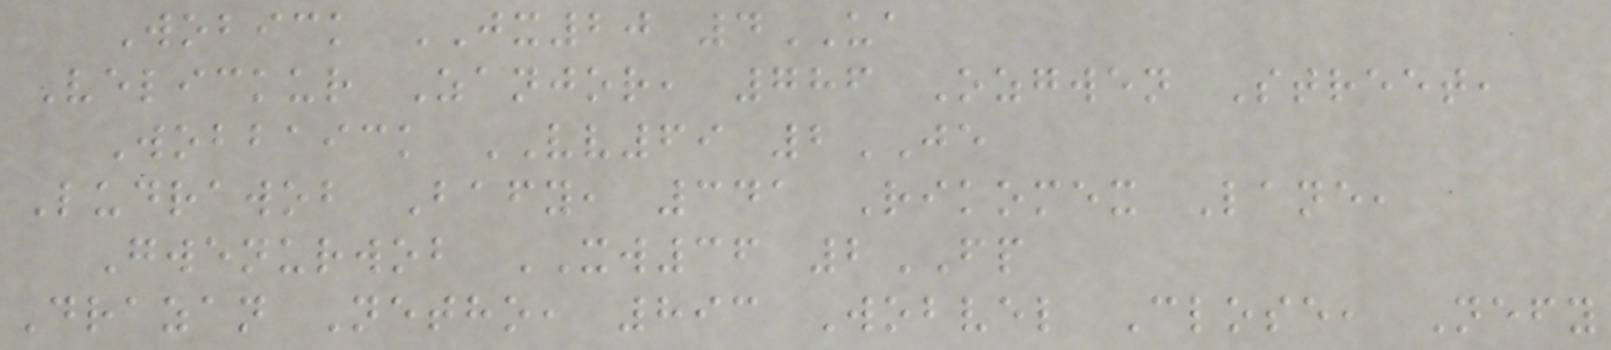Wobick JX20 4UA
Velickur Zanjor, 786 Ozgwen Street,
Wobbaick VV69 2JE
Ludrawob Bafy, 341 Rikomex Lane,
Gwenurwob XW36 2FP
Drazan Netho, 893 Wobvel Close, Nefy
